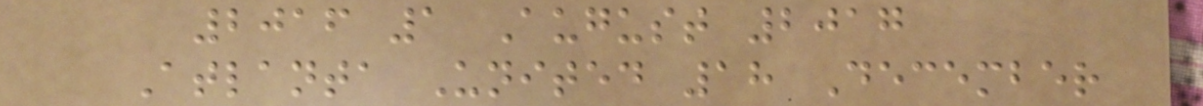2016 1 August 2017
Atlanta United 18 December
